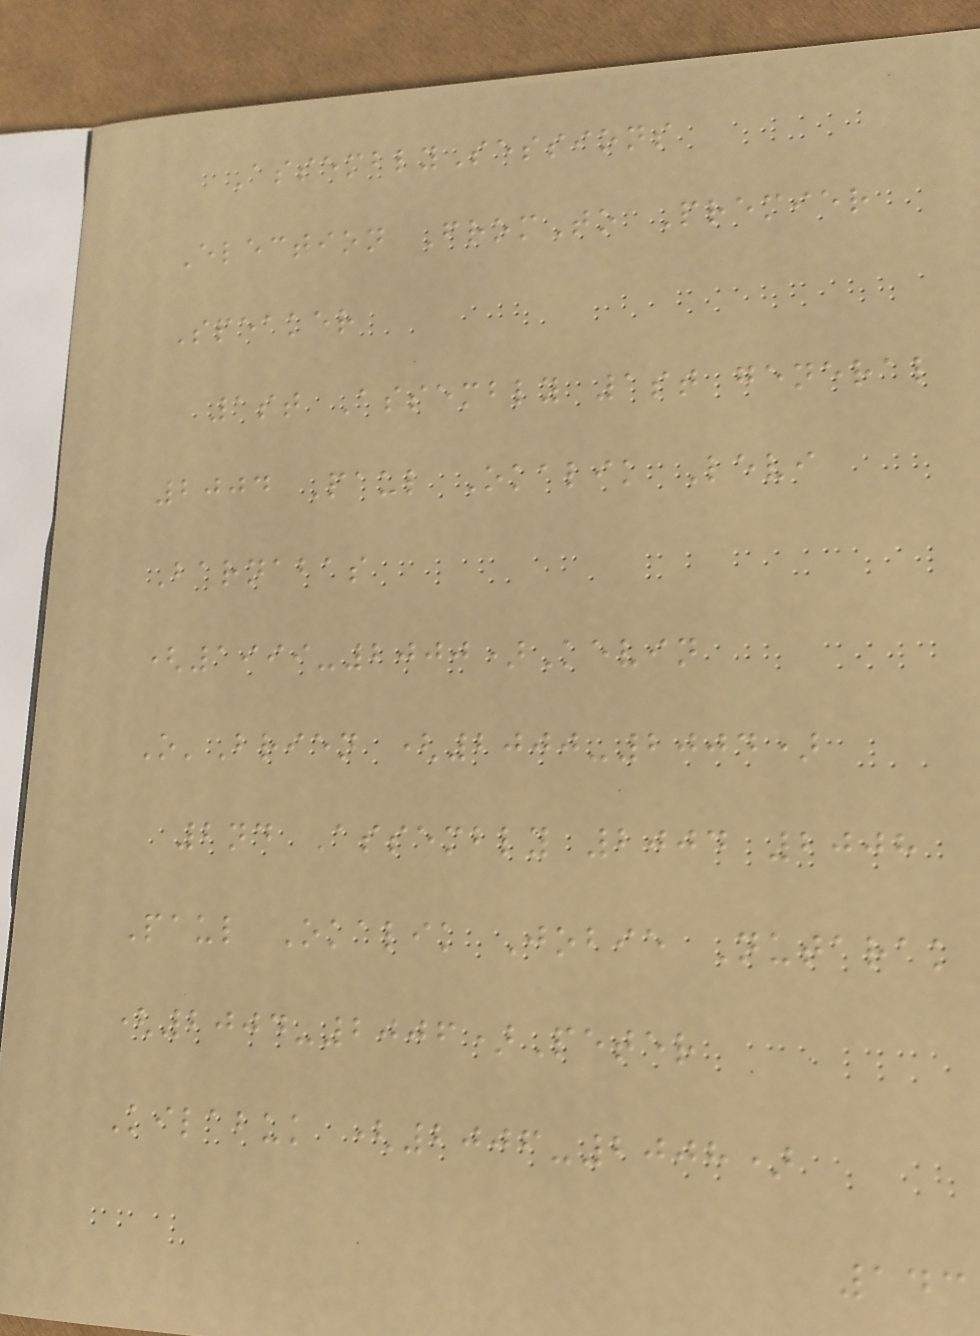AssemblySessions
Election FromTo Premier
Speaker
1st Assembly 1st general
2004 Paul Okalik Levi
Barnabas
(1999-2000)Kevin
O'Brien (2000-2004)
2nd Assembly 2004 2008
Paul Okalik Jobie Nutarak
(2004-2006)Peter
Kilabuk (2006-2008)
143
